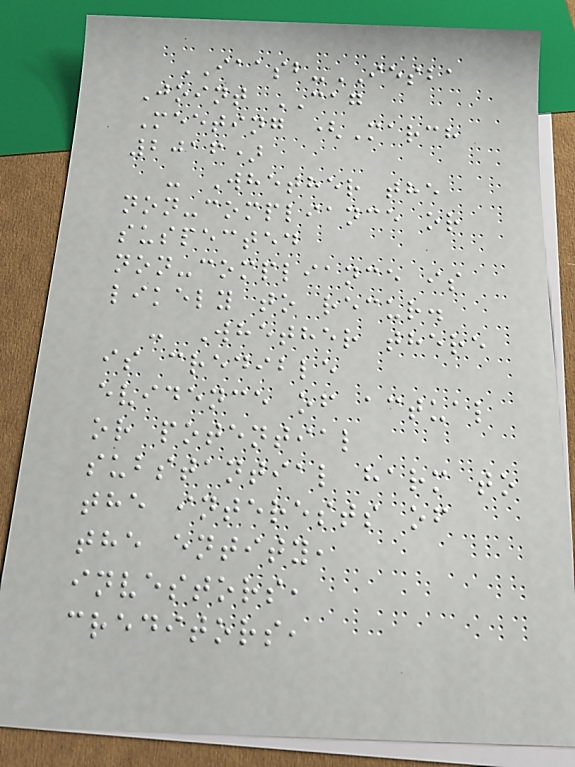IAASB-IESBA
Joint CAG
Meeting (March
2016)
- Whether the
non-compliance or
suspected
non-compliance is
likely to recur.
- Whether there
is credible
evidence of actual
or potential
substantial harm to
the interests of
the entity,
investors,
creditors,
